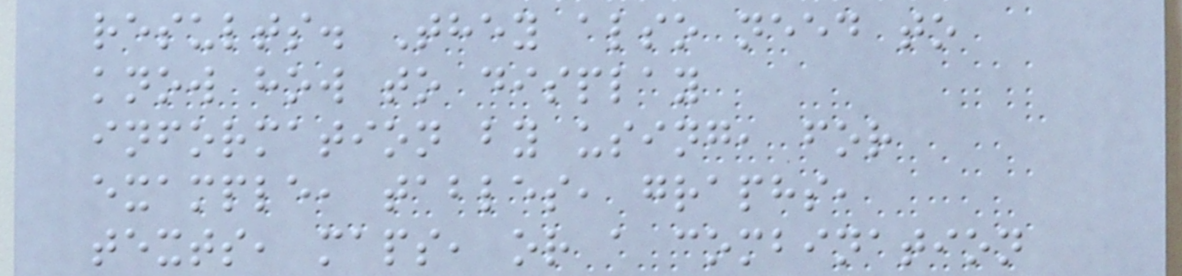results. They also need to
know how to display
information by using, for
example, tables, graphs,
texts, maps, or a combination
